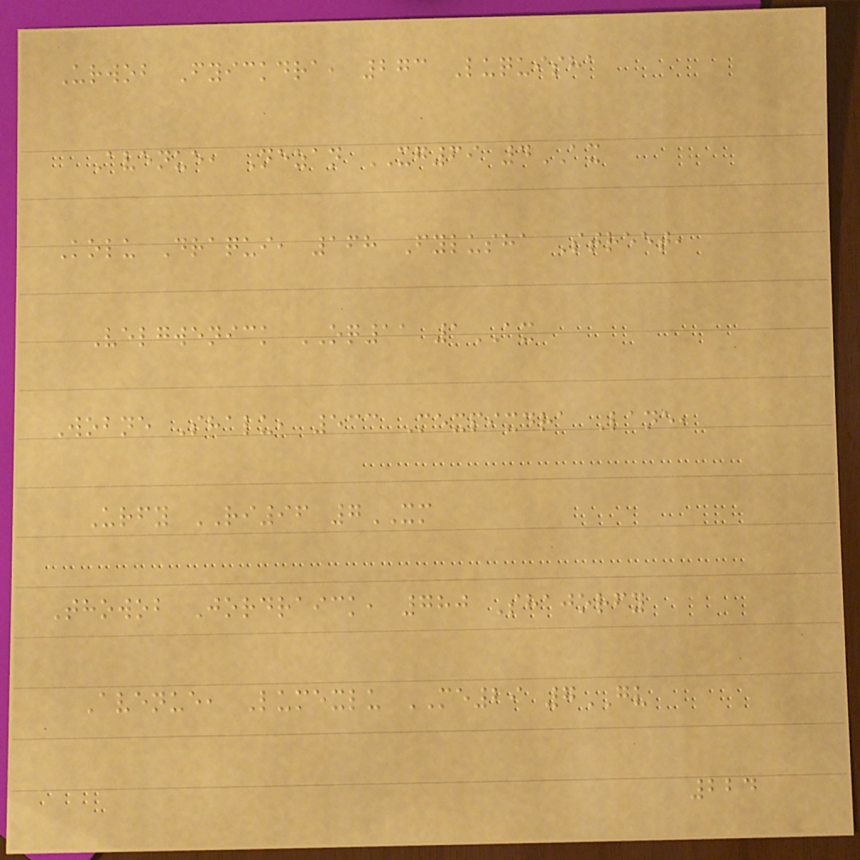Urwob Fyickdra, 273 Luquisha
Avenue, Nezan XG69 4AX
Kolu Draqui, 168 Fylusha Street,
Velgwenick OQ11 1AX
Wobne Shalu, 533 Mexpixdra Lane,
Urfy RI96 7XM
Thowob Jordraick, 780 Shajorfy
Avenue, Lumexlu ME29 7GV
224
